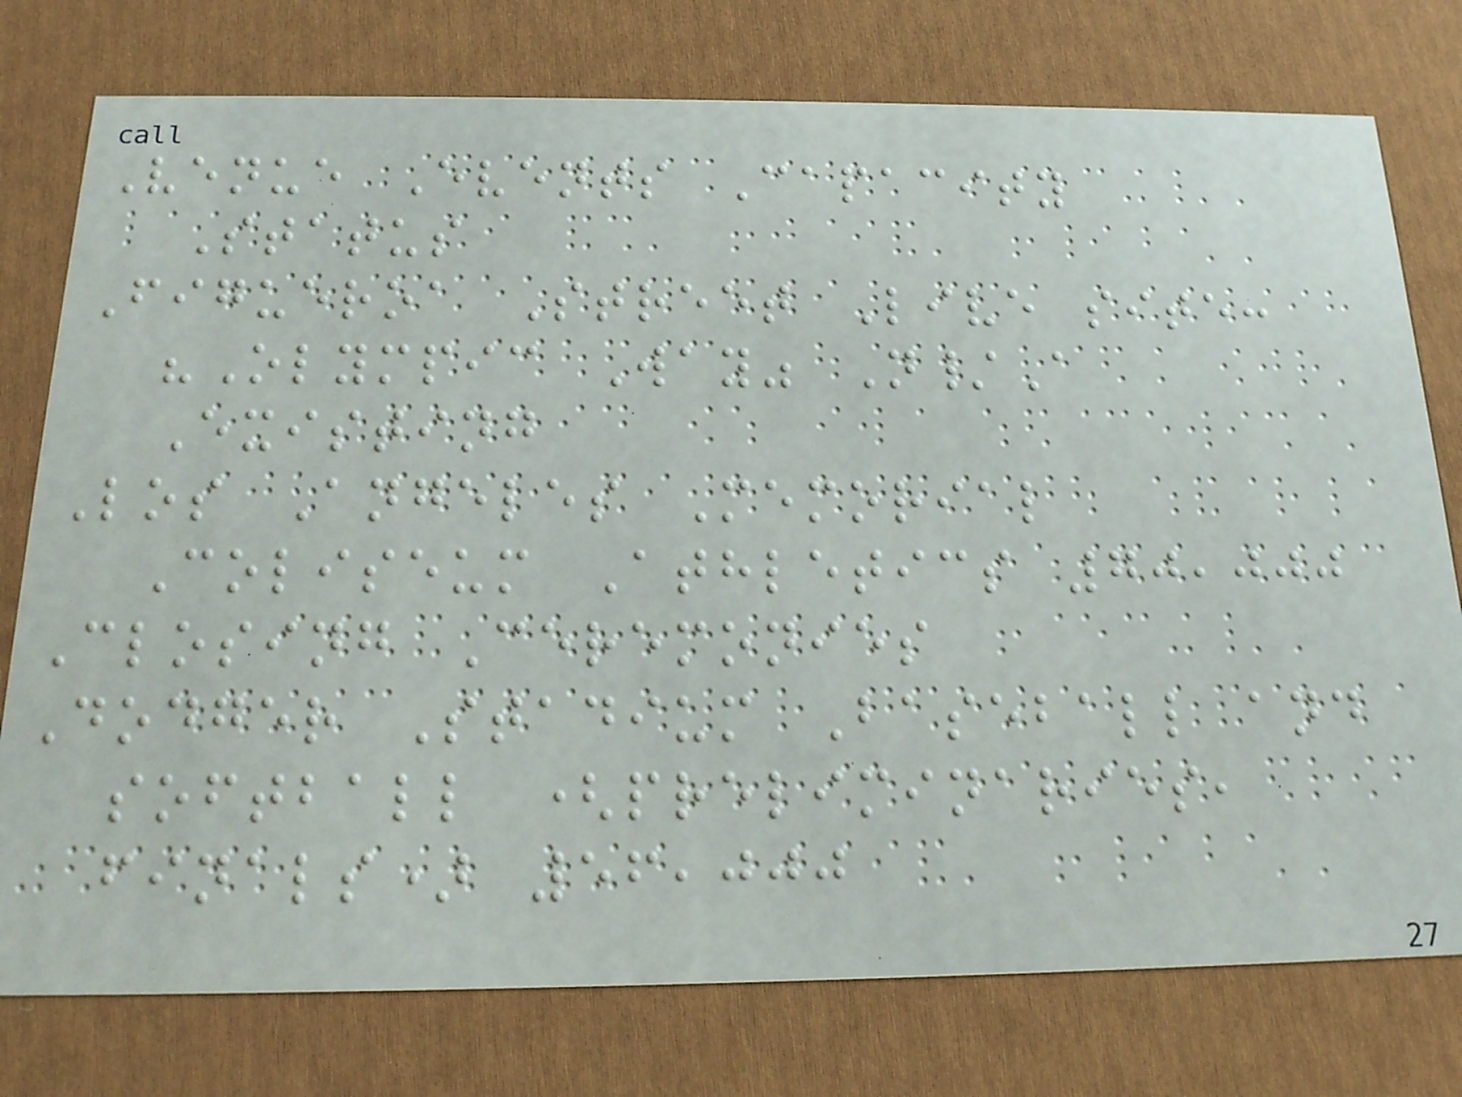Venue Events Capacity
Status
Figueroa Street Live site:
"Olympic Way" N/A
Existing
Los Angeles Memorial
Coliseum Athletics 70,000
Closing Ceremonies
Dodger Stadium Baseball and
softball (preliminaries,
finals) 56,000
